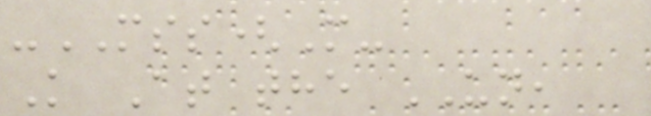-MSS(M-
K At the UN,
